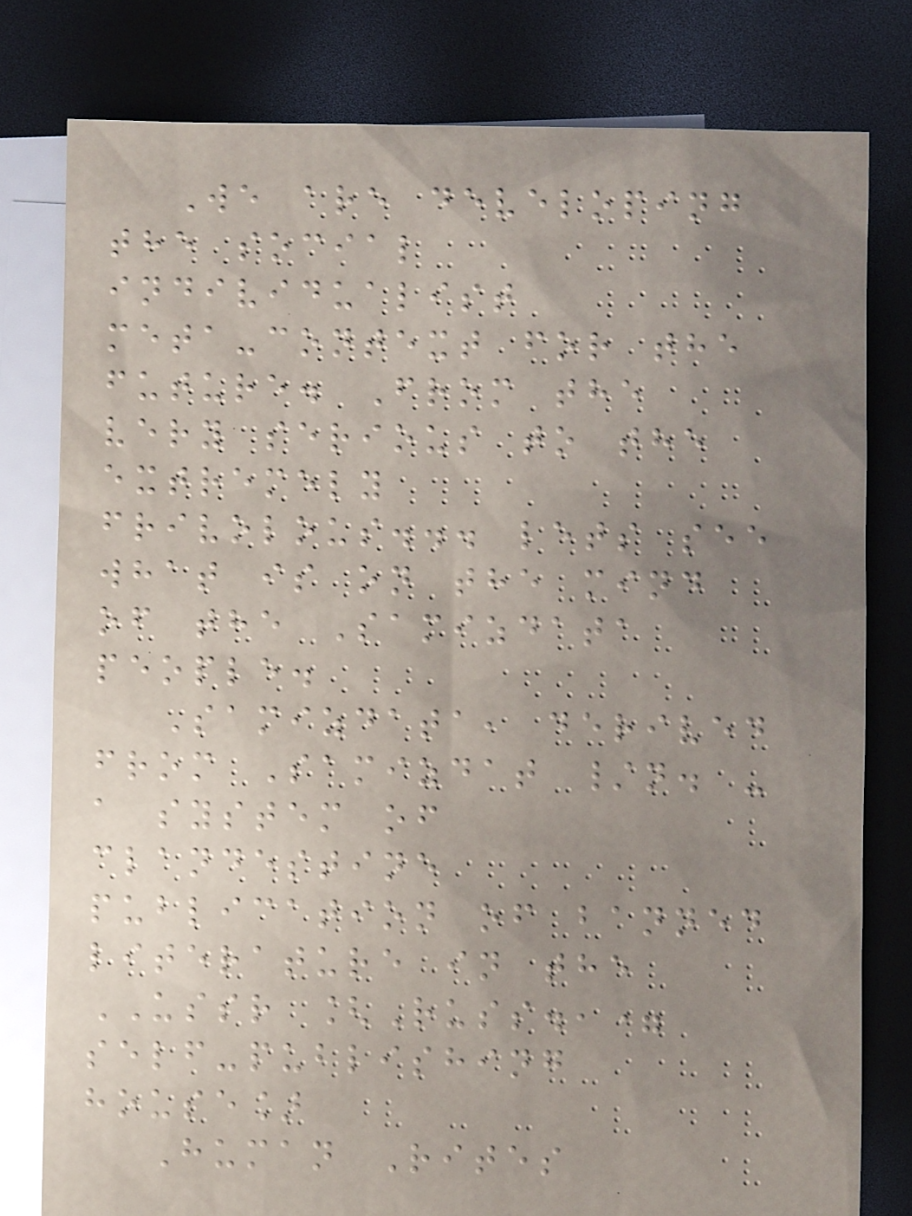We are developing
the social
individualist
meta-context for the
future. From the
very serious to the
extremely
frivolous... lets see
what is on the mind
of the Samizdata
people.
Samizdata, derived
from Samizdat /n. -
a system of
clandestine
publication of banned
literature in the
USSR [Russ.,=
self-publishing
house]
Human Rites
